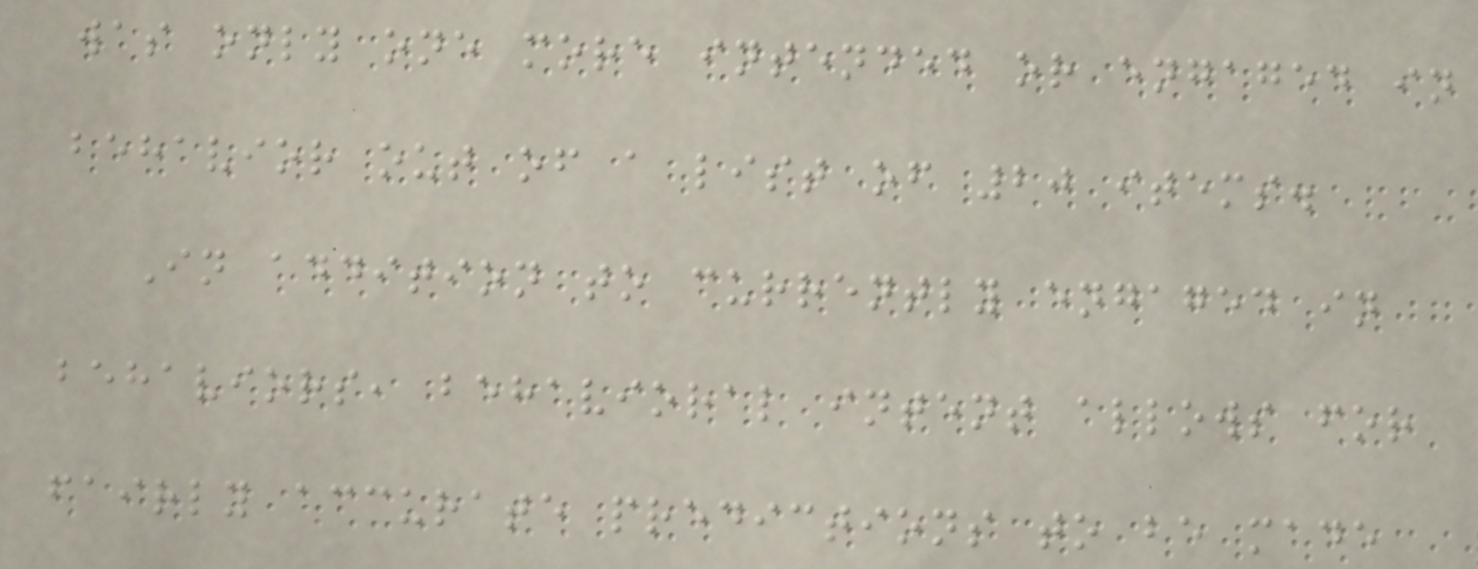was only one more intended or engaged in
behavior out of a list of 20 items.
In addition to currently engaged in
behaviors, behavioral intent allows for
fairly accurate predictions to be made
